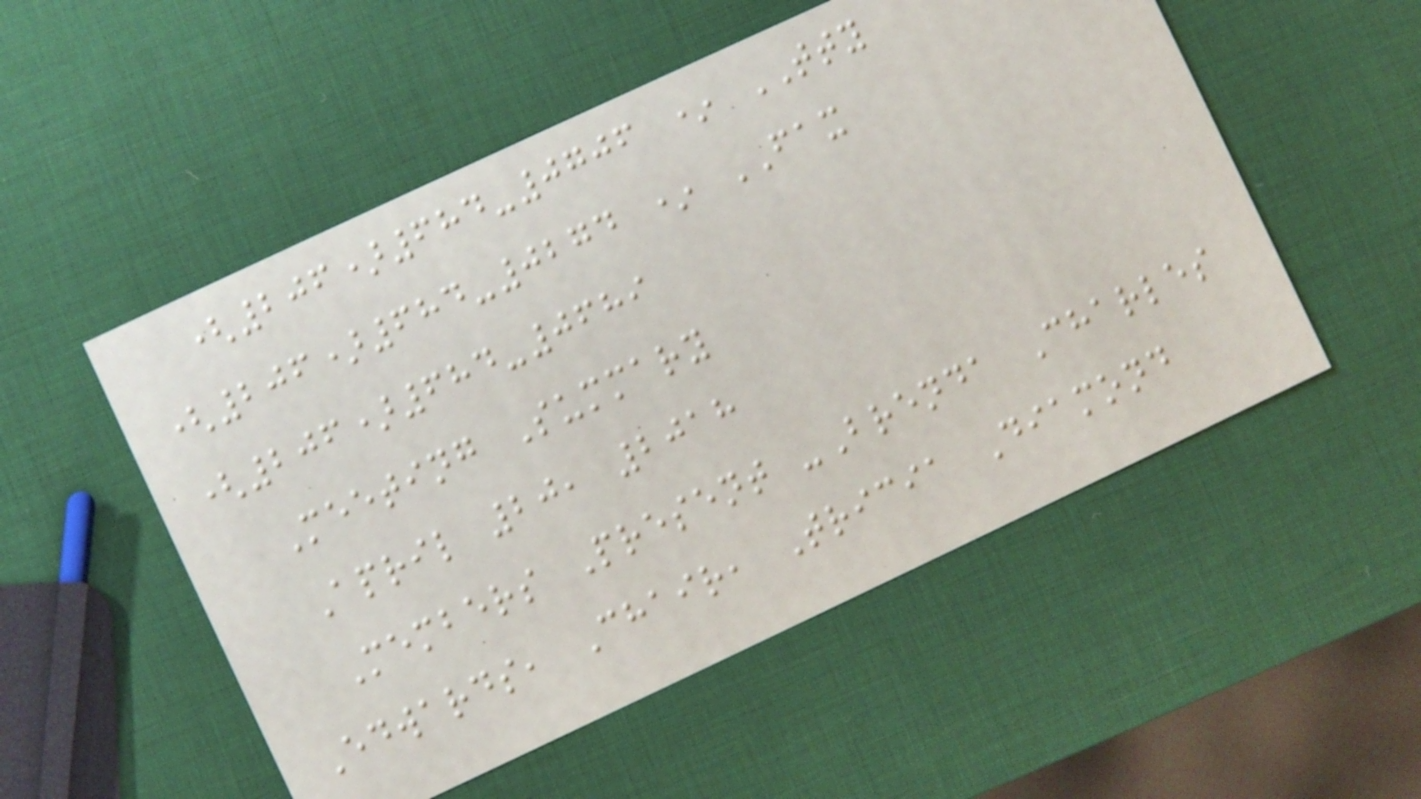(206)684-0706 * TTY
(206)684-0274 * FAX
(206)684-0689
Meeting Summary
April 20, 2018
Members Present -Brenda Charles
Edwards, Chair, Tricia Diamond
